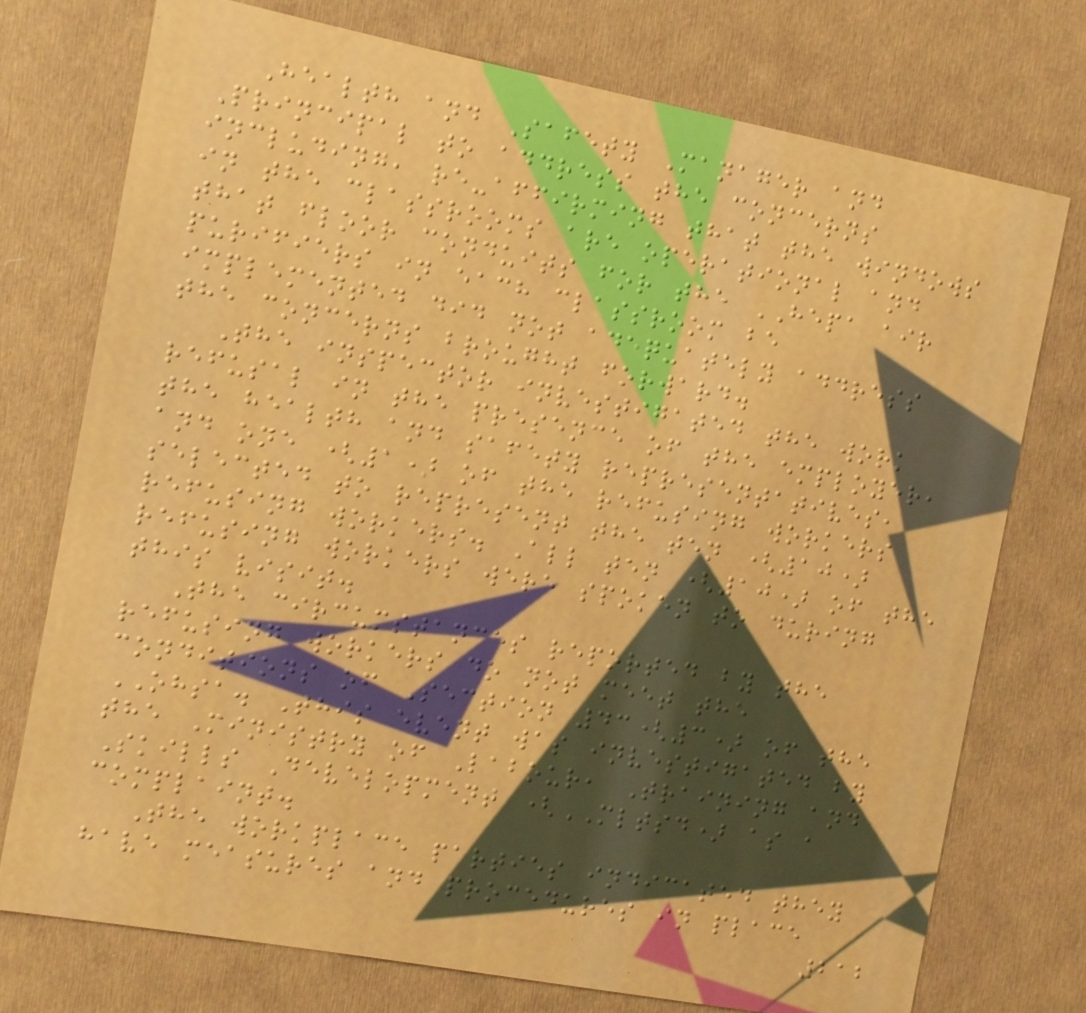Health and Safety Manager and
Principal to address the concerns
including, re-affirming that the windows
in the classrooms are operational and
that floor conduits for the HEPA air
purifiers in each classroom be
implemented did not adequately address
the concerns brought forward.
The inspector investigated the work
refusal in the presence of the employer,
the health and safety representatives,
and one (1) of the refusing workers
selected to represent the ten (10)
refusing workers. All ten (10) of the
refusing workers were spoken to during
this visit.
The circumstances reported by the
refusing workers do not meet the
conditions of Section 43(3) of the
OHSA. This event was investigated by
the Ministry of Labour, Training and
Skills Development (MLTSD) as a
complaint.
The workplace parties indicated they
have measures and procedures in place
212
